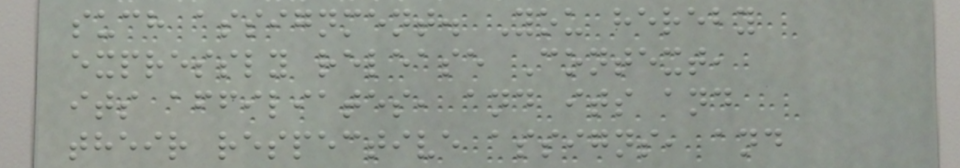such assignment. You hereby
expressly release Context,
its affiliates, and its and
their respective assigns, and
